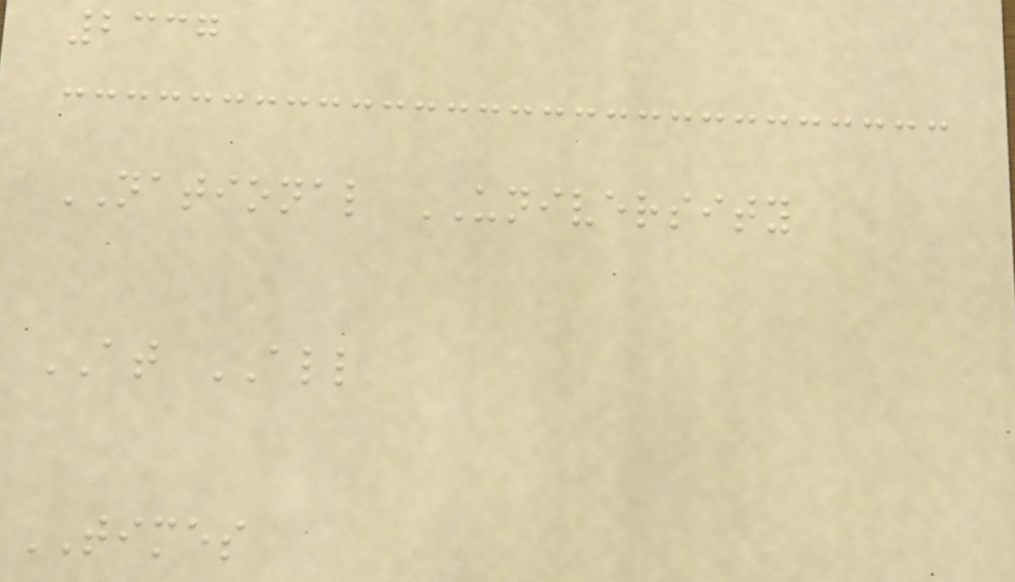2337
NATIONAL UNIVERSITY
AT ALL
TIMES
